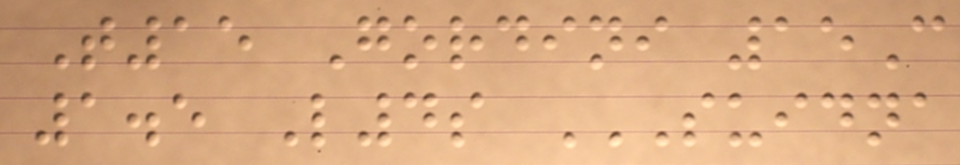T15 Gordini 15C
1.5 L4s SUIDNA
